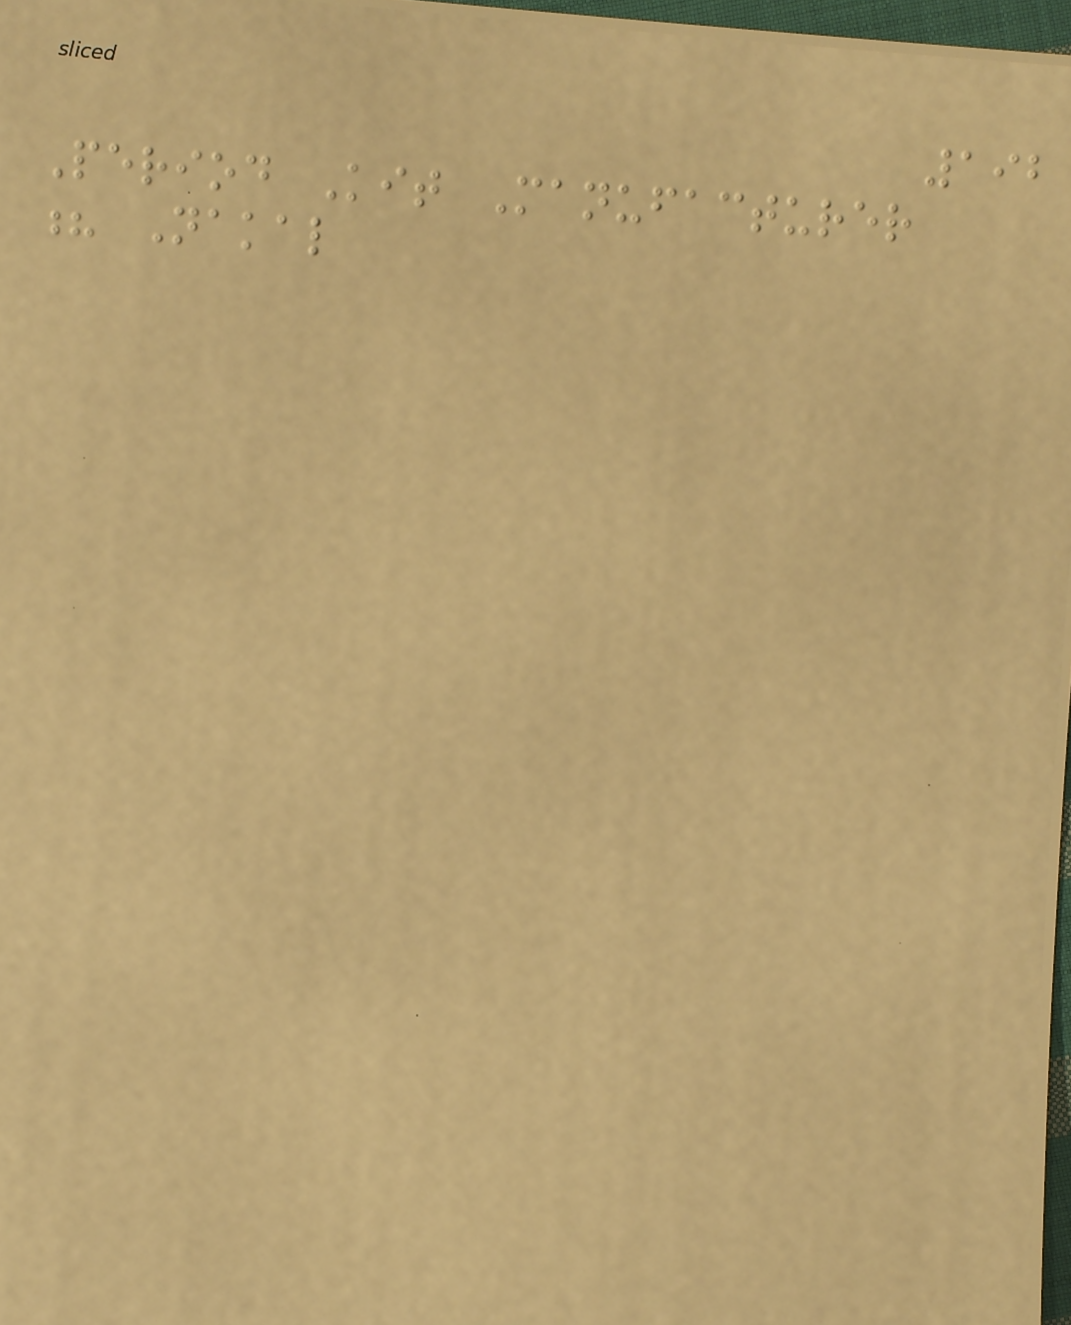192
Period Kit Manufacturer
? Nakal
